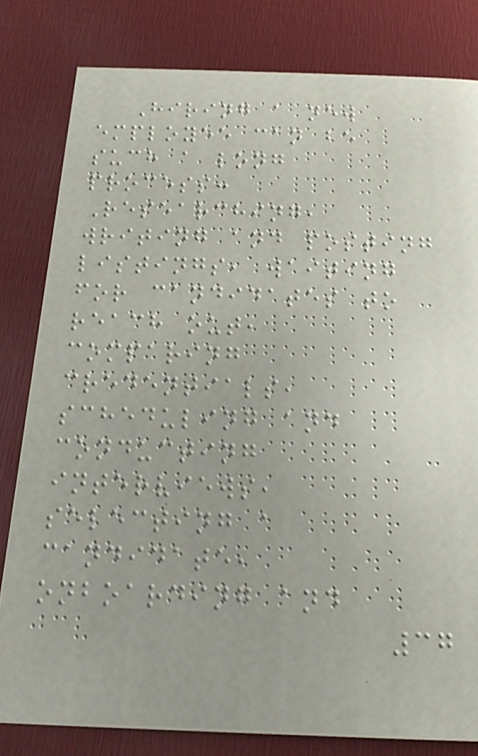Hiring a new
employee can be
such a long
process:
Researching,
writing and posting
listings, waiting
for candidates to
reach out,
comparing
credentials,
scheduling and
conducting
interviews,
selecting a
candidate,
onboarding and
37
